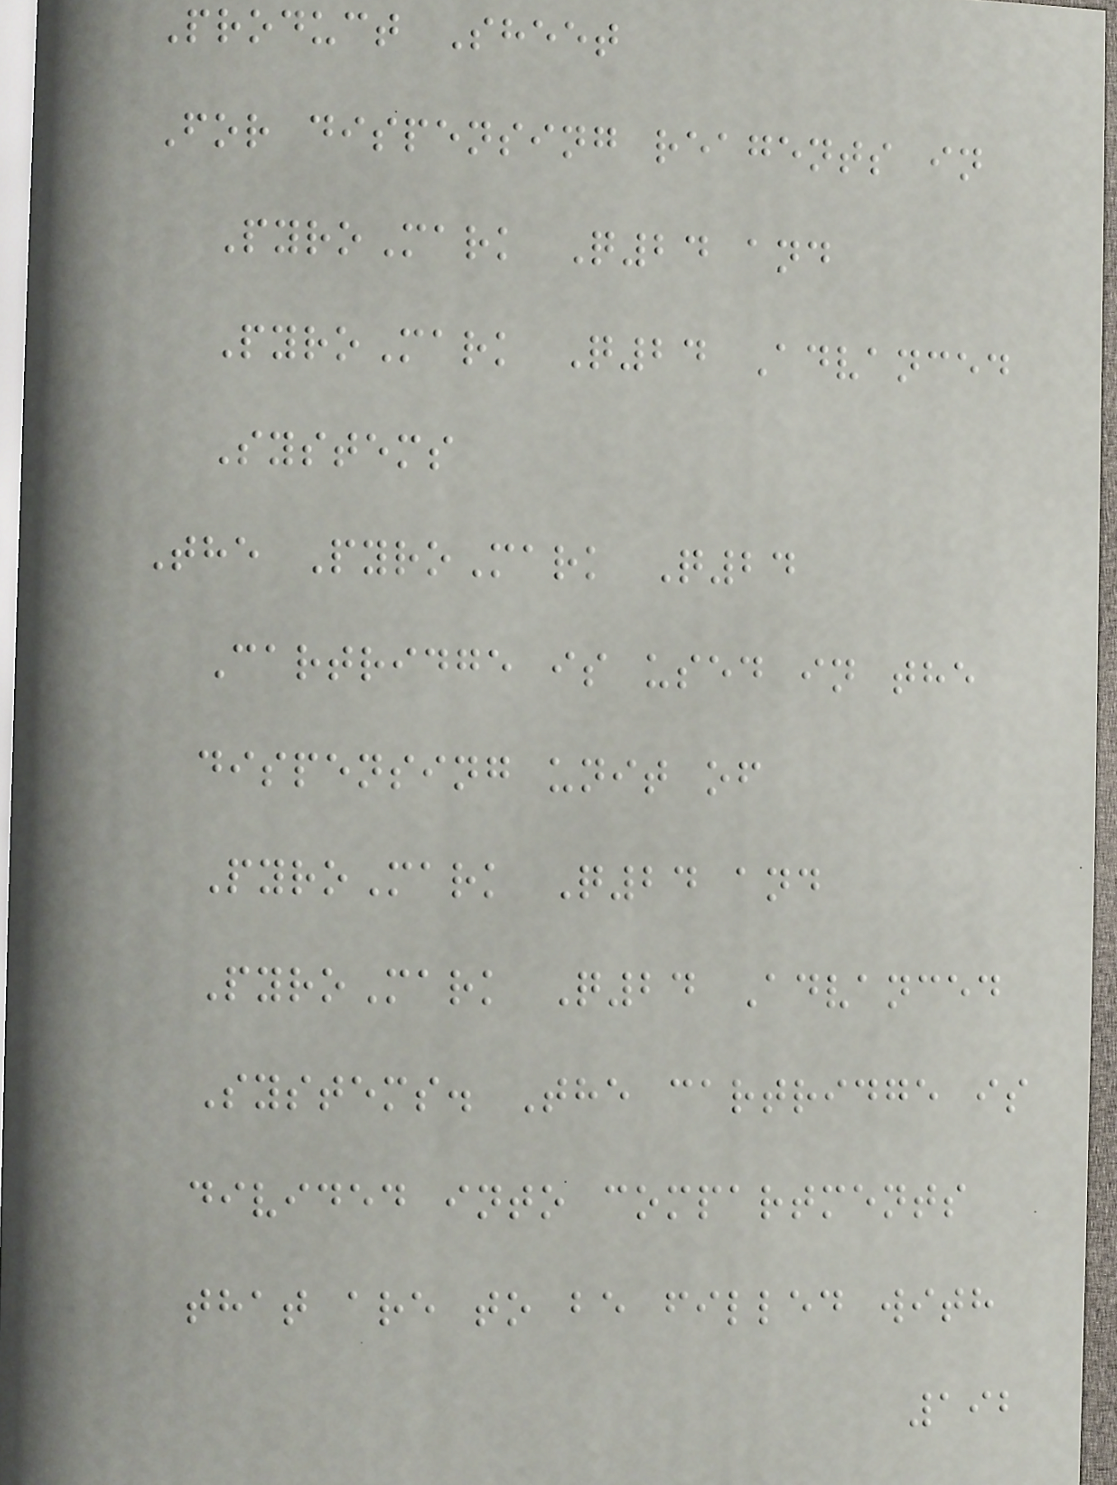Product Sheet
For dispensing reagents in
PyroMark Q24 and
PyroMark Q24 Advanced
Systems
The PyroMark Q24
Cartridge is used in the
dispensing unit of
PyroMark Q24 and
PyroMark Q24 Advanced
Systems. The cartridge is
divided into compartments
that are to be filled with
192
